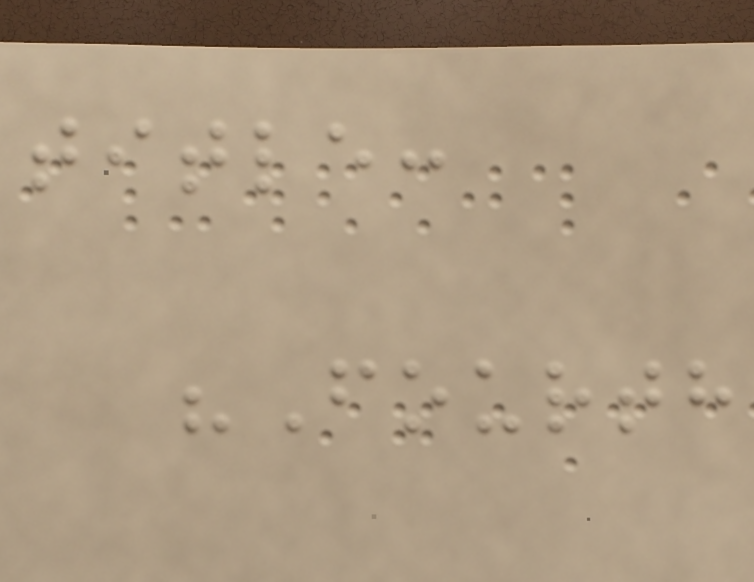title:
"Fourth
